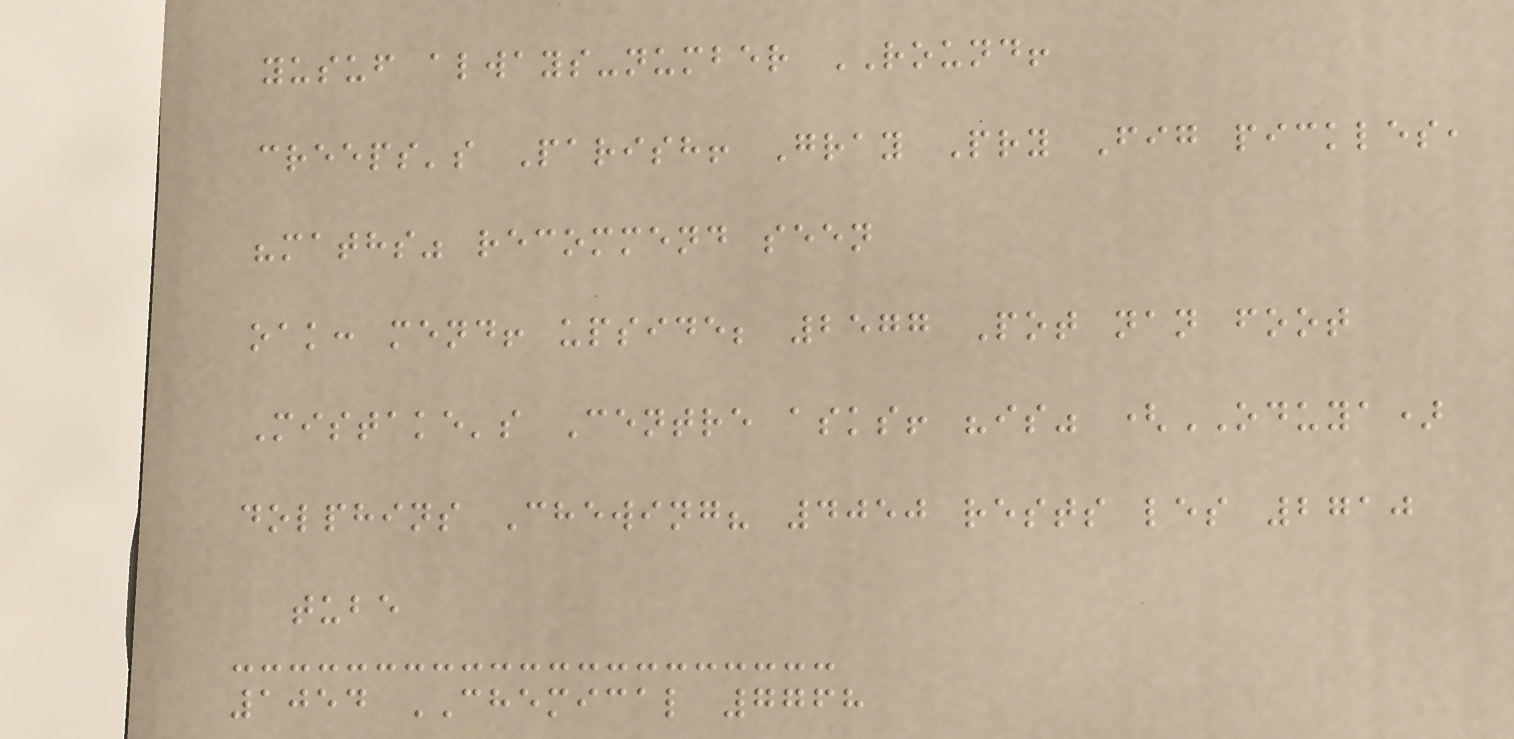yusuf always-number ROUND!
creeps's Parish! Gray Pry Fig pickles,
"maths" recommend seen
oak: mend! upside; 2577 Pot nan foot
Mistake's Centre asks! "is" (ODUYA)
dolphins Chewing? 4050 rests les 2710
tube
1054 CHEMICAL 7768
